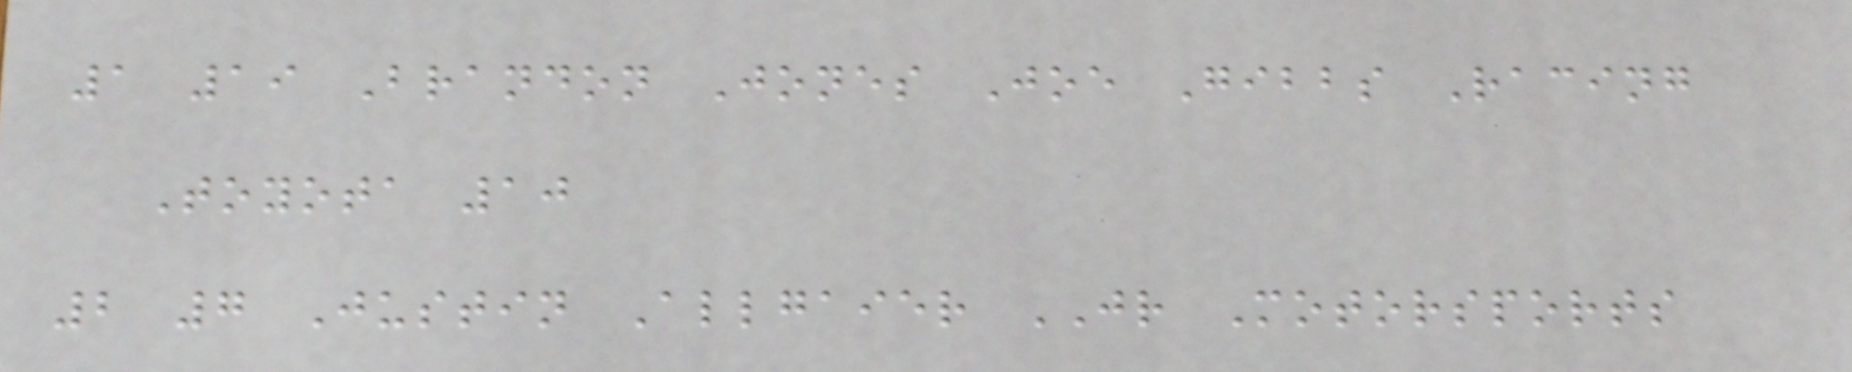1 19 Brandon Jones Joe Gibbs Racing
Toyota 10
2 7 Justin Allgaier JR Motorsports
